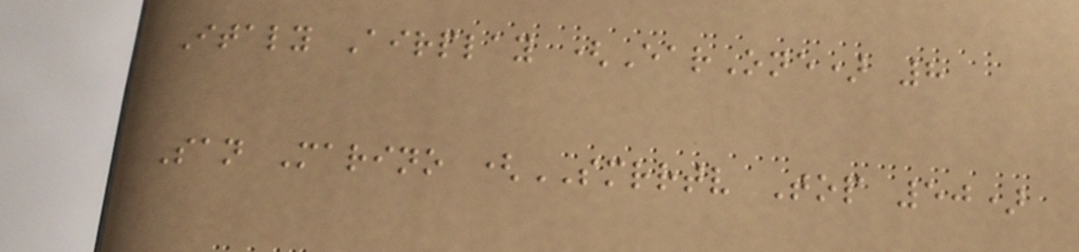Italy Airplay (EarOne) 8
San Marino (SMRRTV Top 50)
